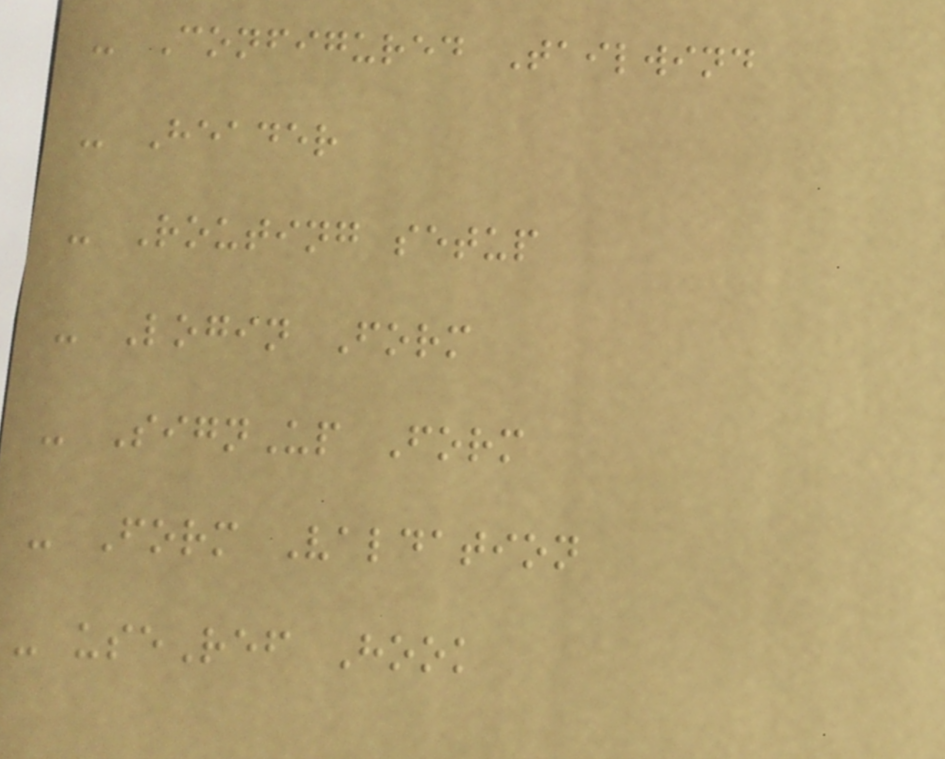- Configured Tailwind
- Header
- Routing setup
- Login Form
- SignUp Form
- Form Valdation
- useRef Hook
